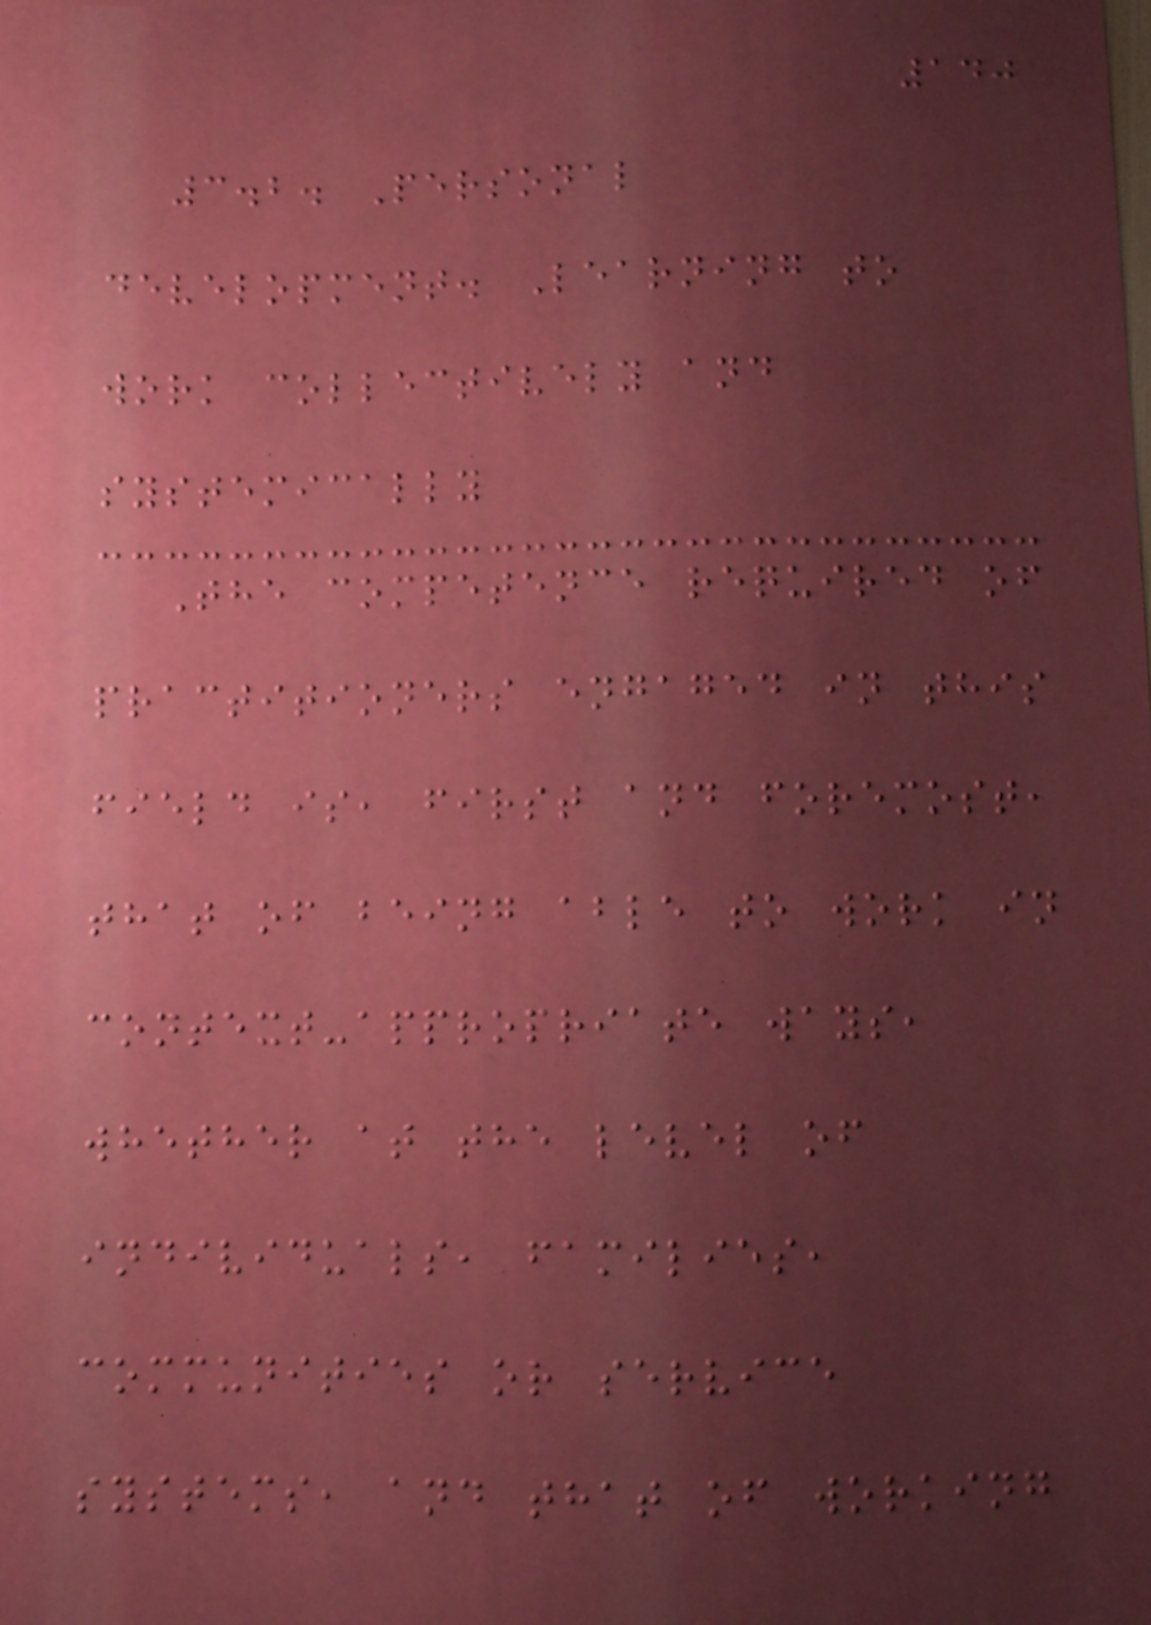140
3.2. Personal
development. Learning to
work collectively and
systemically
The competence required of
practitioners engaged in this
field is, first and foremost,
that of being able to work in
context-appropriate ways,
whether at the level of
individuals, families,
communities or service
systems, and that of working
